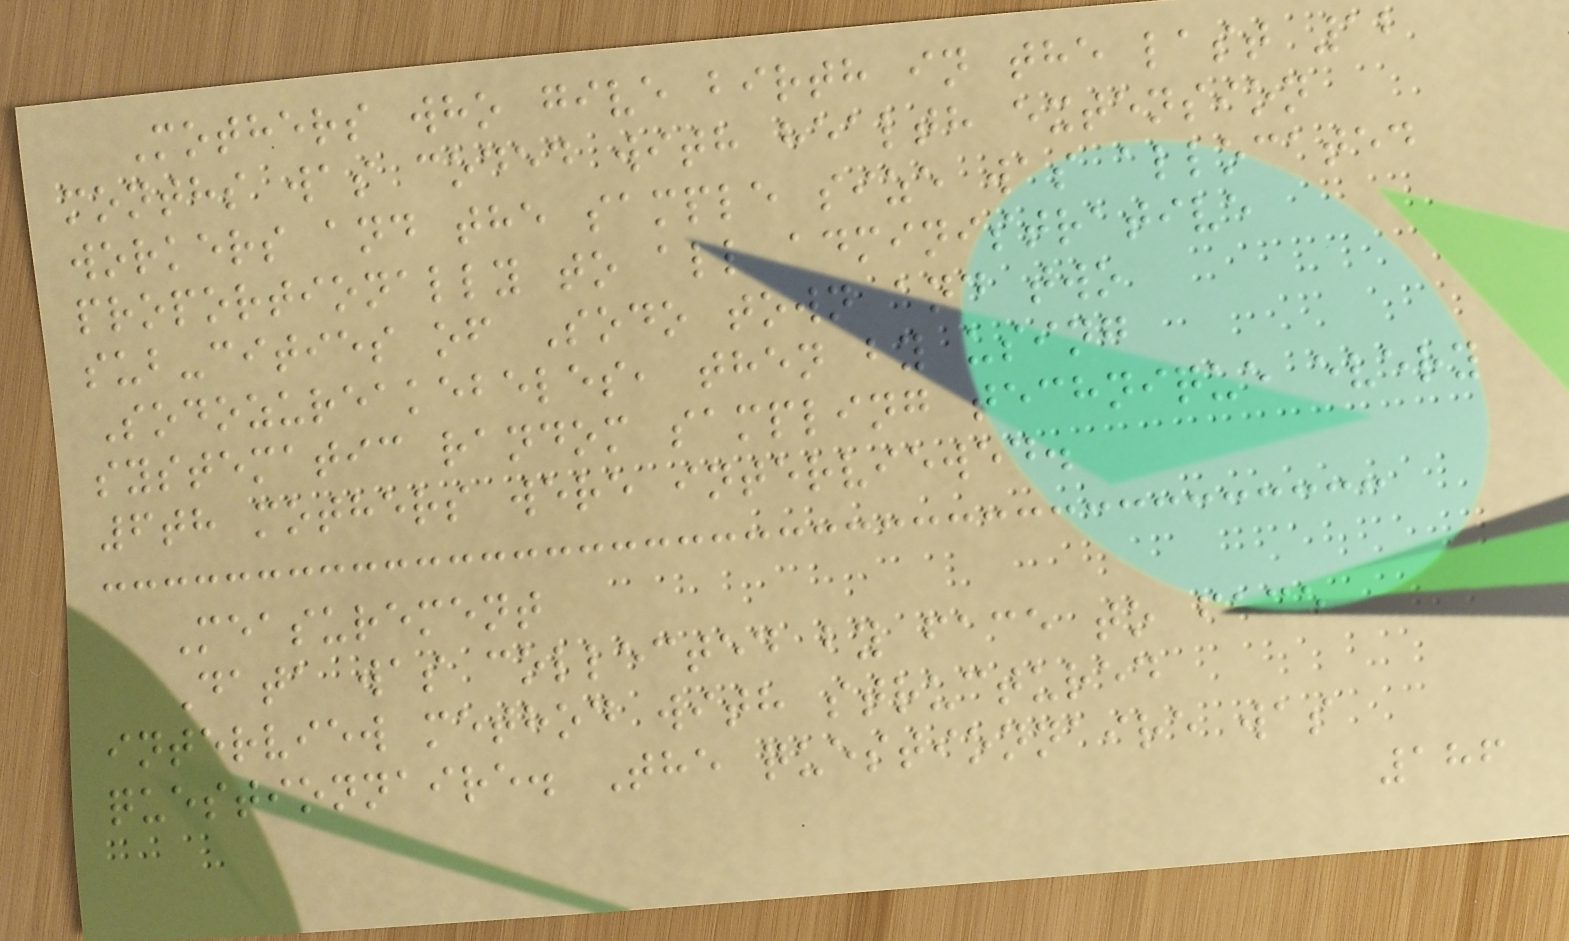Mothers who give birth in the last 12
months was coded with health extension
workers and the sample size was allocated
proportionally to all administrative
sub-cities of Sodo town and two
Sodozureakebeles, then by using
systematic random sampling technique every
6th mothers were interviewed.
Measurement
Data was collected by face to face
interview method with structured
questionnaire. The questionnaire was
186
